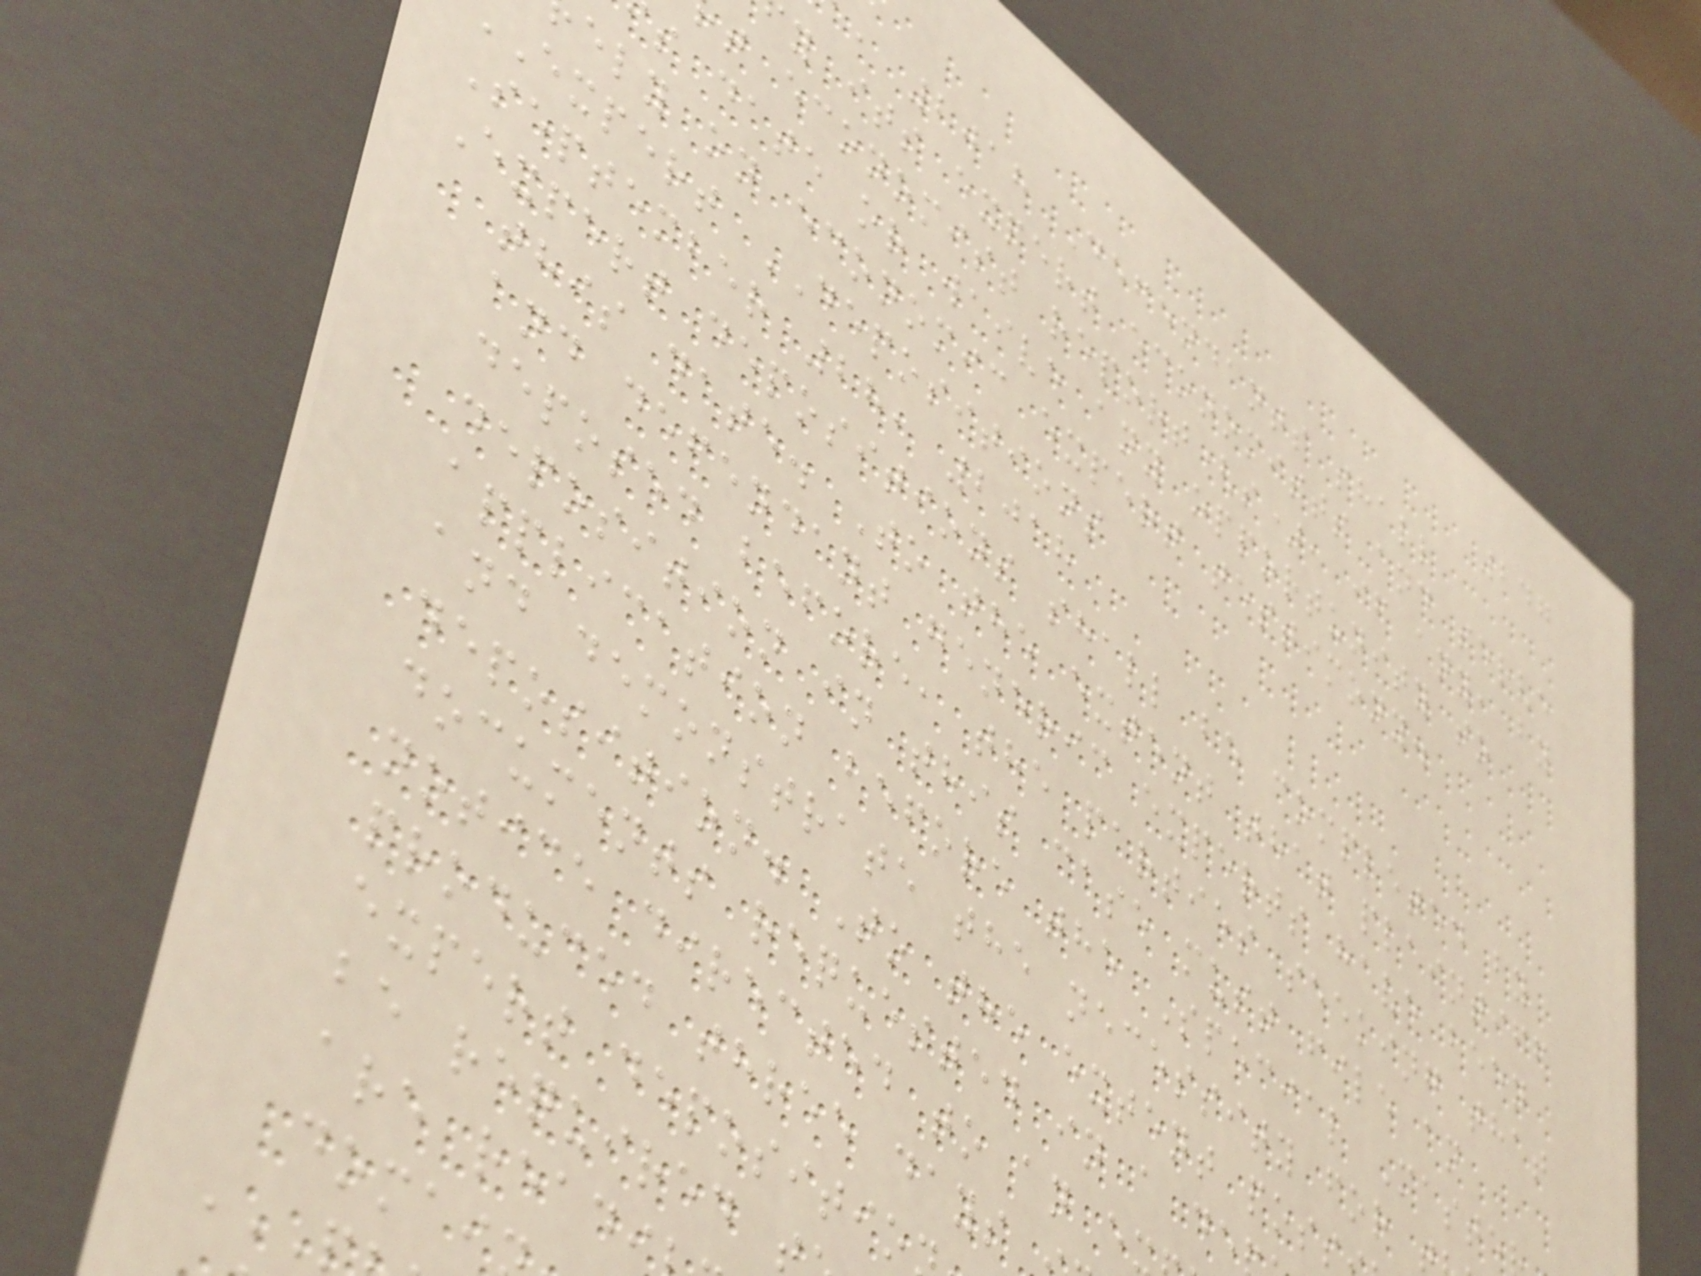247
, 2018 Defendants shall
y its expert economists and serve
t economist report(s), if any, by
s date or waive any opportunity to
ely on economic expert testimony.
expert DEPOSITIONS
September 28, 2018
Expert depositions shall be completed by
this date. To the extent that plaintiff
and defendant generic experts have been
deposed before, the parties seeking that
deposition in this case must file an
application before the Special Maste
and demonstrate the necessity for
deposition. To the extent poss
documents requested in a de
notice directed to an e
produced three days
expert depositio
be required
are readi
domai
